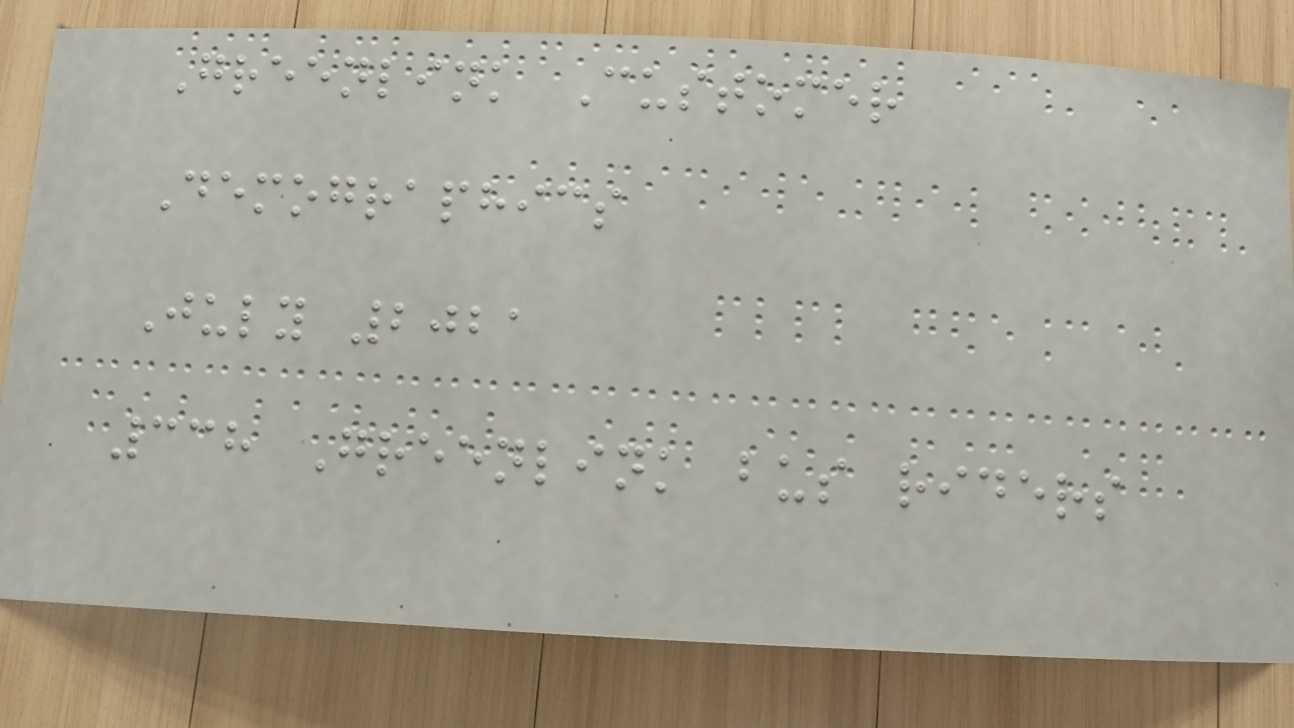Greenlink Customer
Demographics
July 2021
338 Greenlink bus riders
